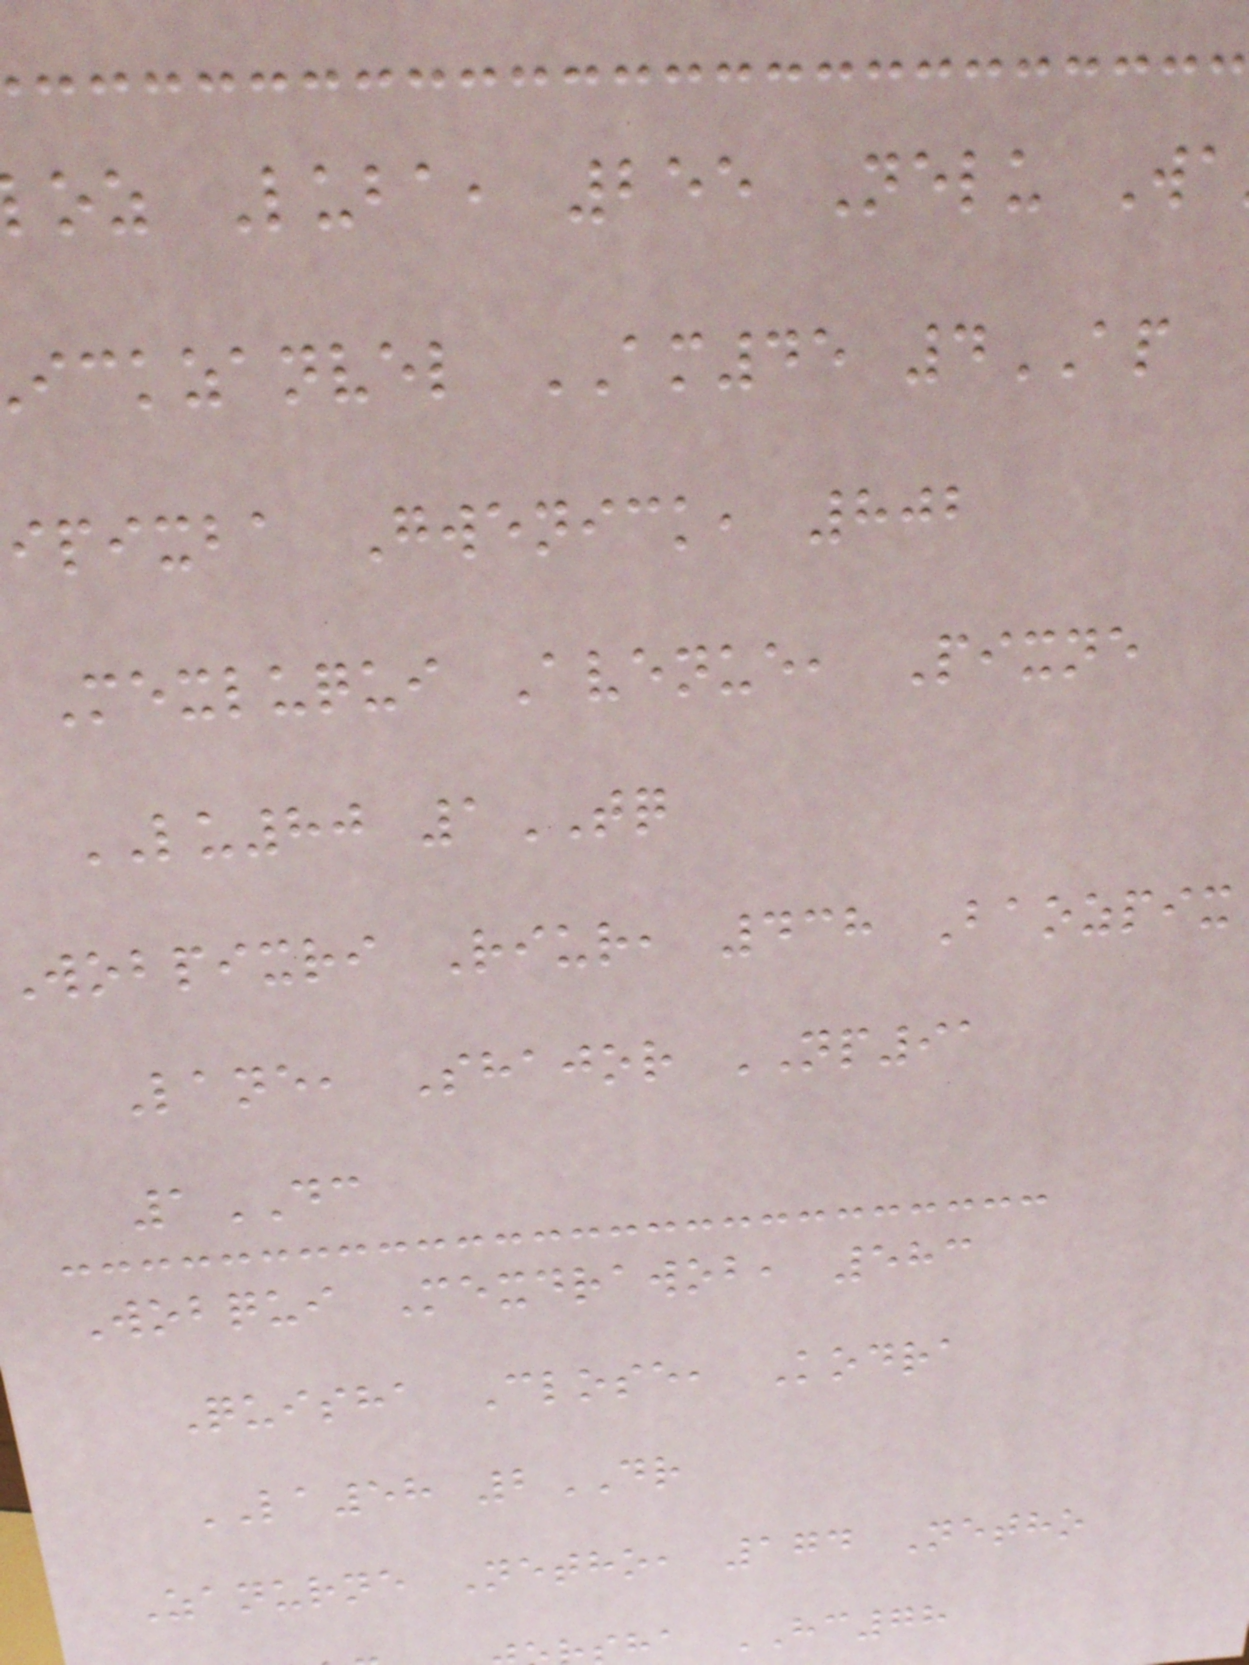oz Luba, 255 Nelu Wa
ickzanvel AM45 4AP
ipixba Gwenick, 802
Mexluqui Avenue, Pixne
LU80 1TQ
wobpixri Riur, 438 Baozpix
Lane, Shajor NP91
1DC
Wobqui Mexdrawob, 583
Quisha Close, Kodra
LA58 2DR
Zanurne Netho, 174 Netho
ha HC78
